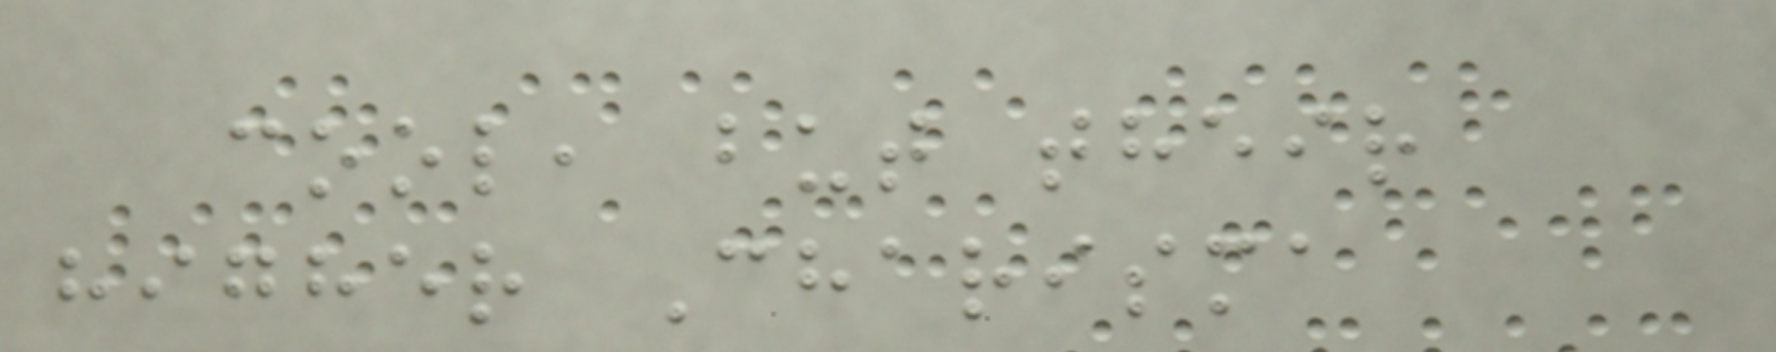cool, but their
higher Charisma
